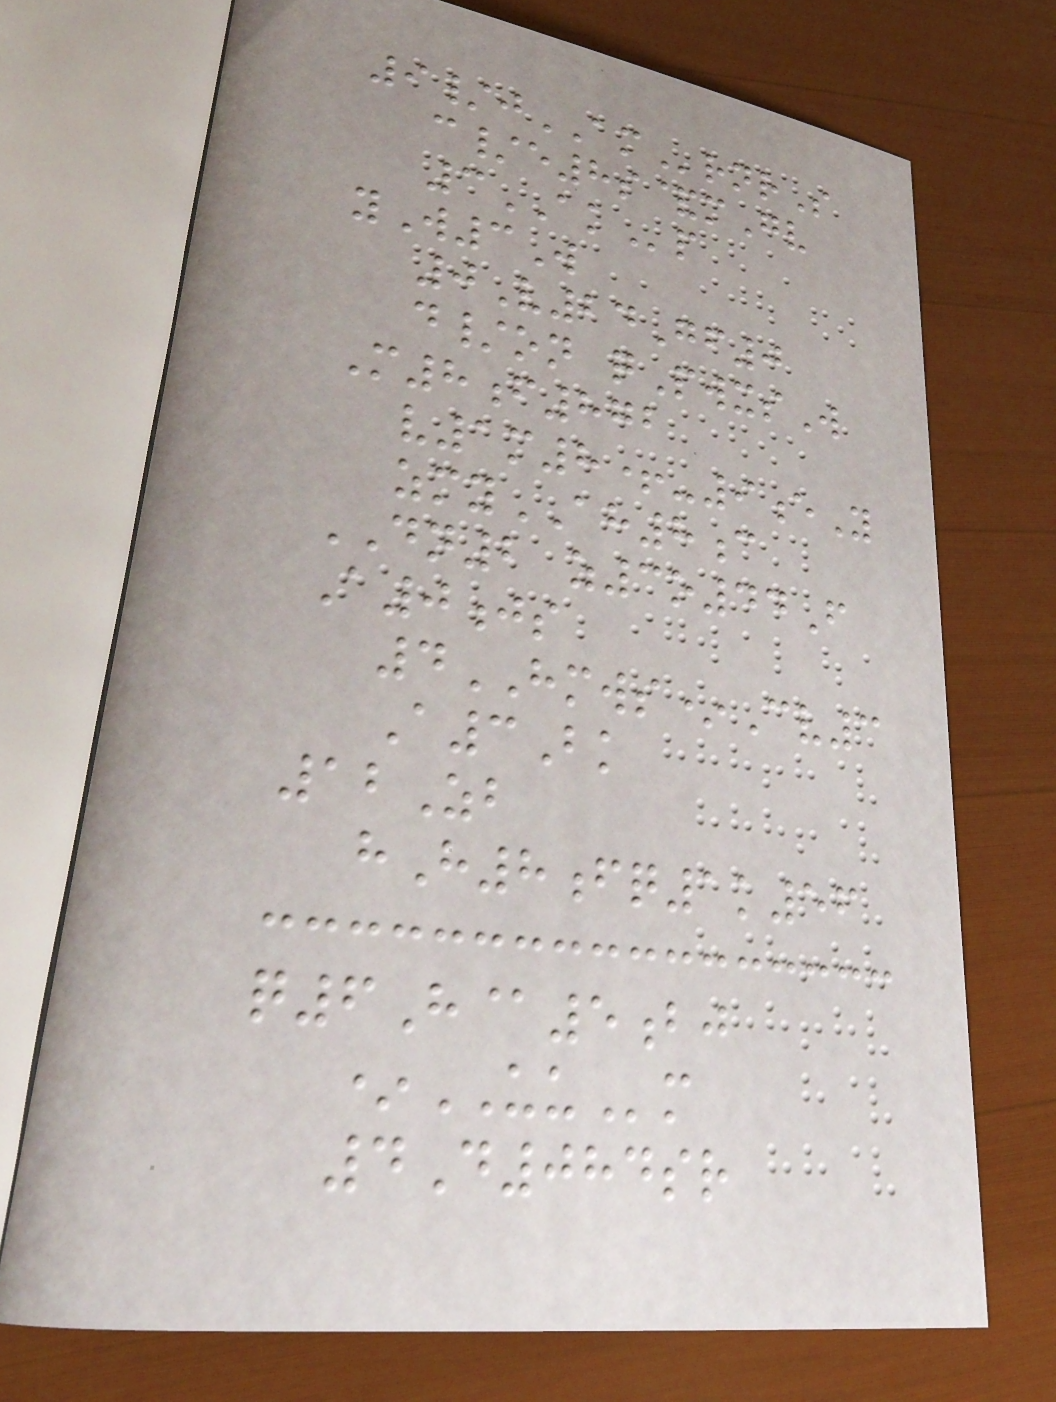9/jAMrnrS
c/e8s&mGv
3AKp
yW3W
0V24Gf0
d/on qPwxsW
M8f872
v1m8+-9eY
zmyAH8c
DN2 z3o44F
A0js
4HMWS*Cv3
A3Bk
12Zb
hH8fq1k56
q6H@5bj
*UUm
4D084sr
